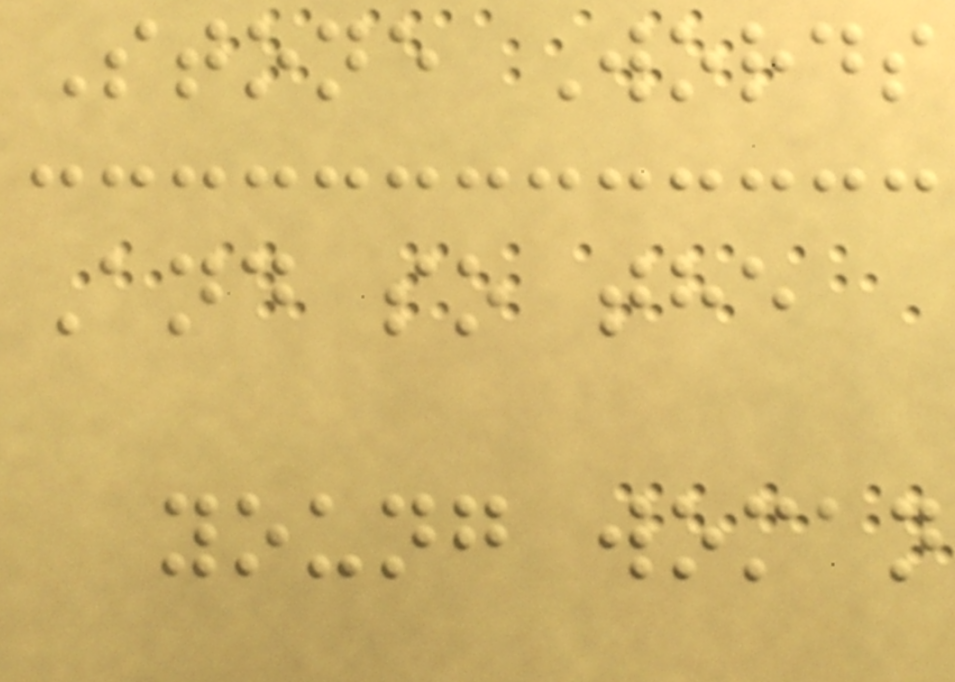Stone Words
And so the
young woman
